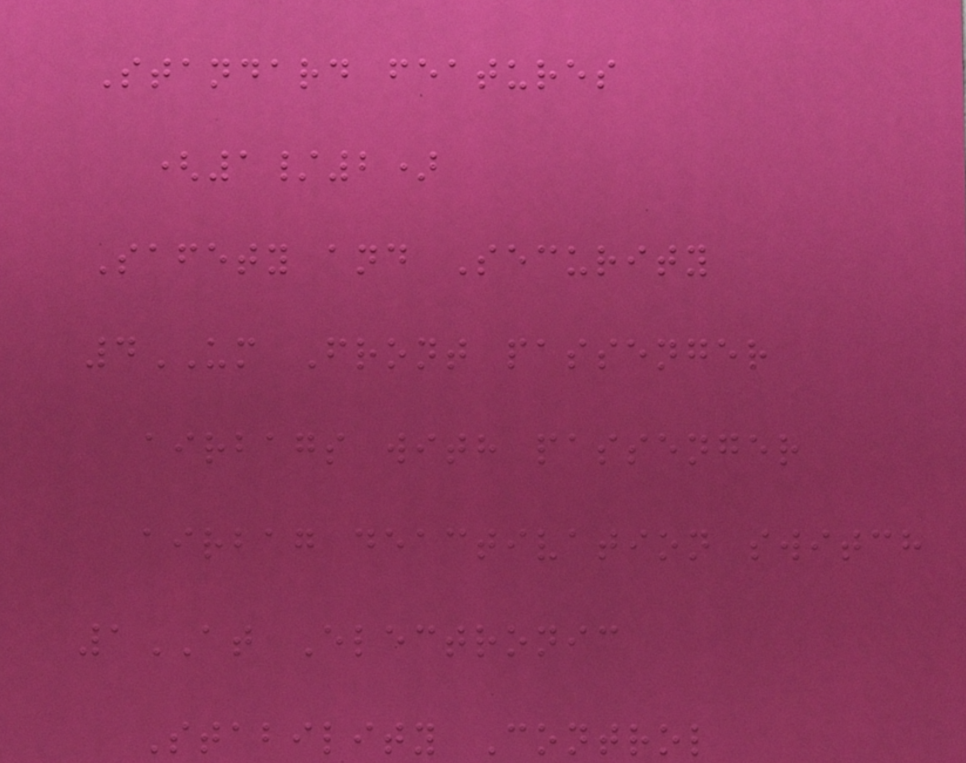Standard features
(1/2)
Safety and Security
4UM Front passenger
airbags with passenger
airbag deactivation switch
1AT Electronic
Stability Control
